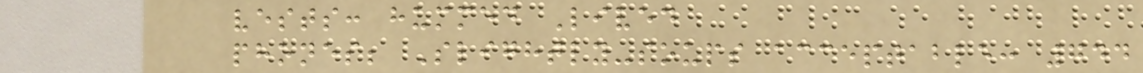vests: hummed Lived
phones; Slightly-soups acceptable: 744
